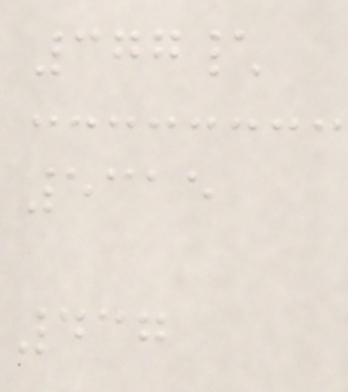377\
5315
437
